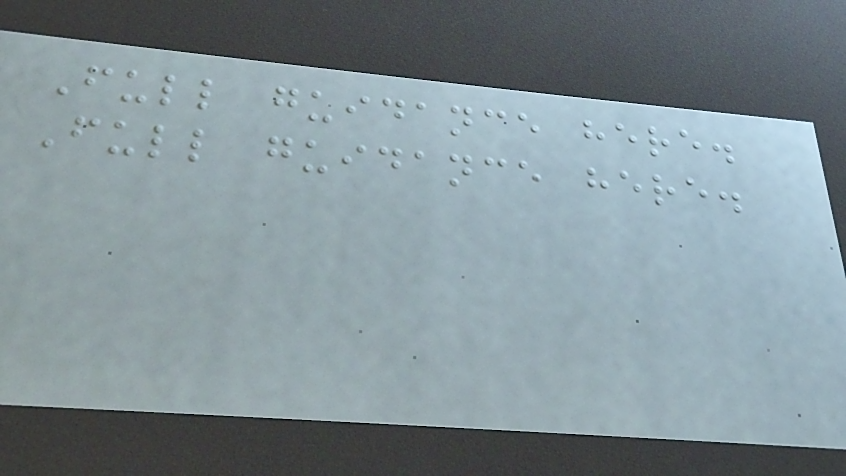Full guidance here.
Full guidance here.
